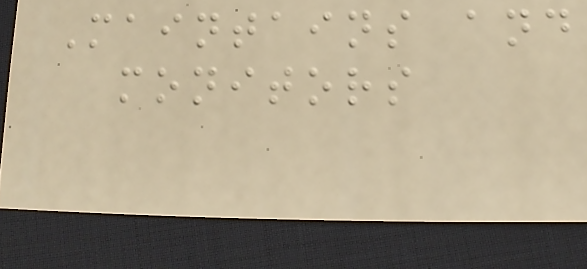Maintains and
monitors
